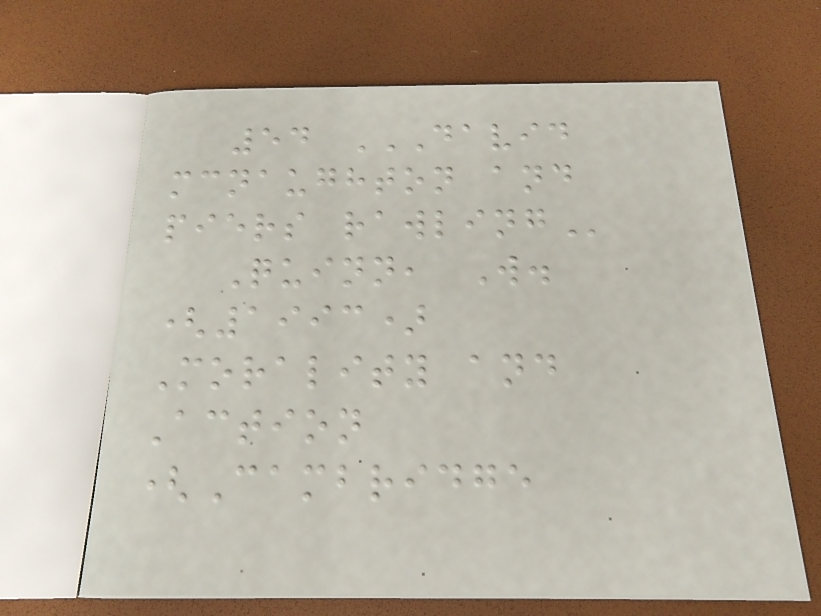54 DAVID
MCNAUGHTON AND
PIERS RAWLING
Quinn, W.
(1993)
Morality and
Action
(Cambridge
